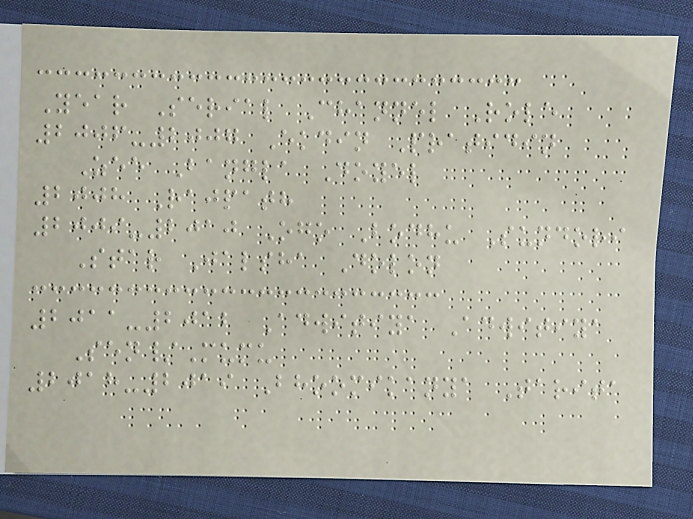Year Serial Channel Role
2006-2007 Ekdin Pratidin
Zee Bangla Doyel
2008 Rajpath
2009-2010 Ogo Bodhu Sundori
Star Jalsha Dolon
2011-2012 Adwitiya Adwitiya
Sen/Mumu
2018-2019 Bhoomikanya Tarita
